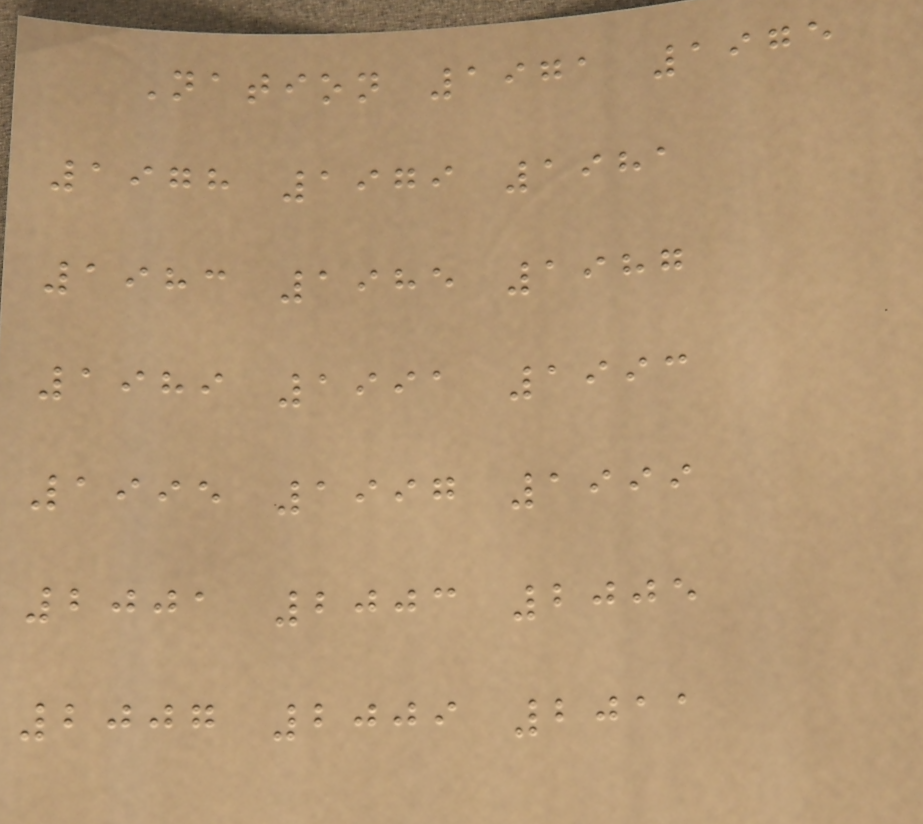Nation 1971 1975
1978 1979 1981
1983 1985 1987
1989 1991 1993
1995 1997 1999
2001 2003 2005
2007 2009 2011
